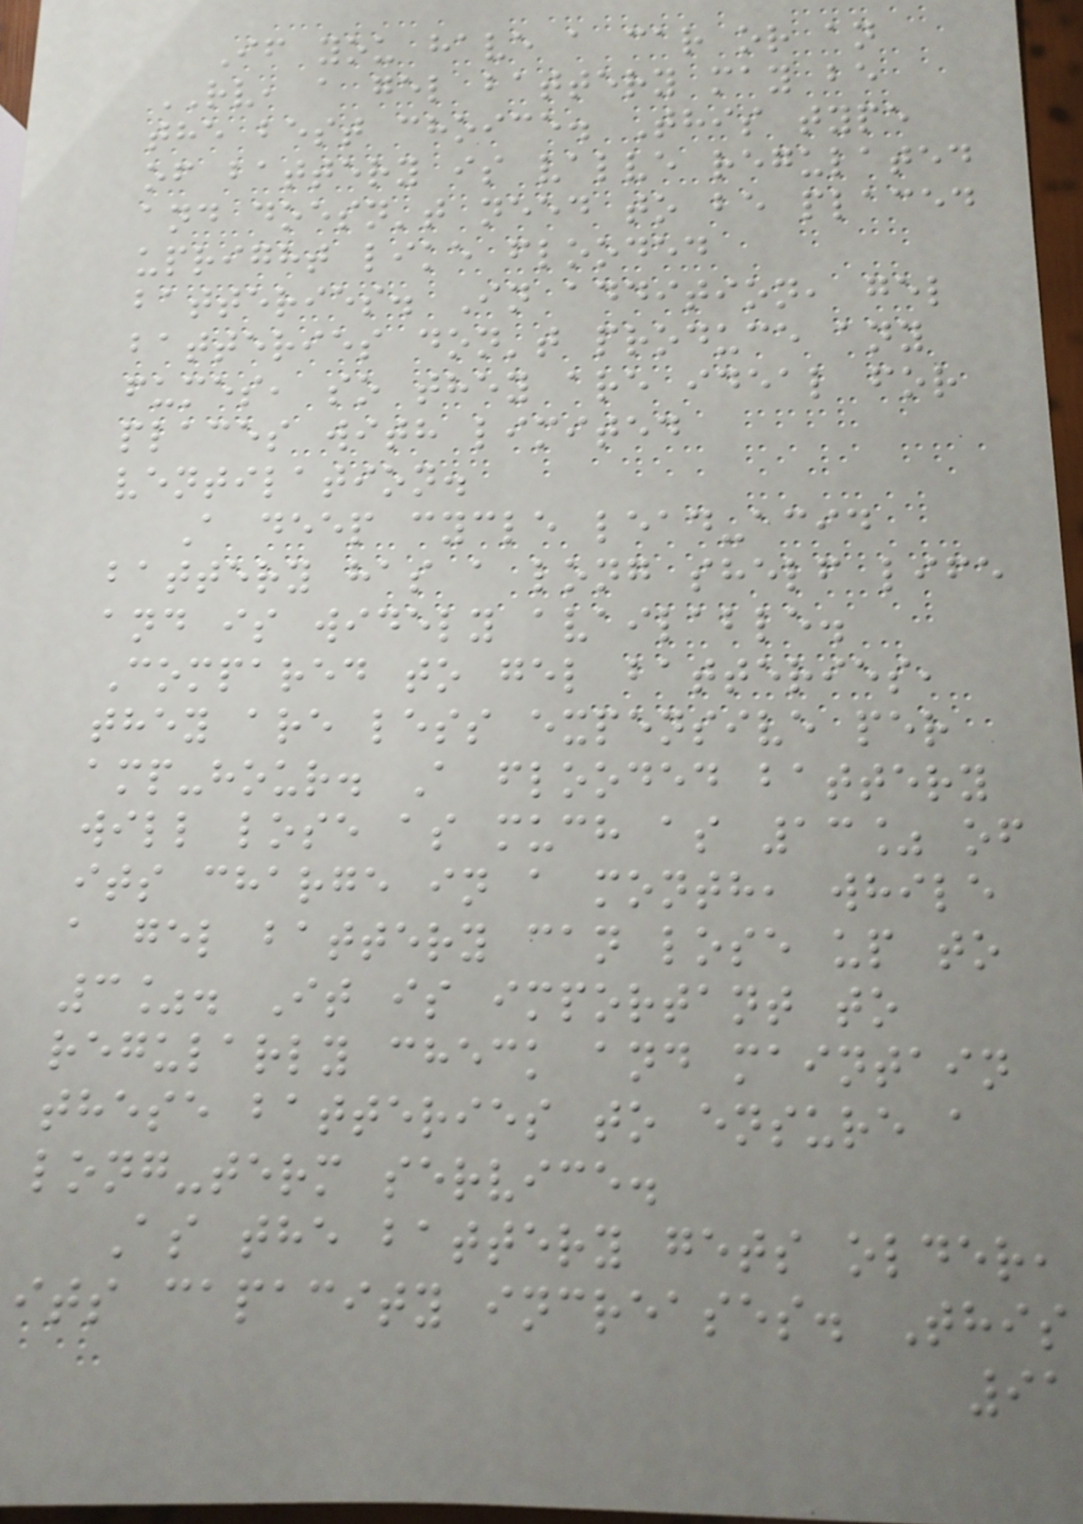If you have a car or an
RV, a gel battery may be
the best choice. This type
of battery is valve regulated
and doesn't need to be placed
upright like flooded
batteries. In addition, gel
batteries don't produce any
fumes, so they are ideal for
places with limited
ventilation.
A deep cycle lead-acid
battery has a long shelf life
and is widely available.
Compared to gel batteries,
they are less expensive per
amp-hour. A flooded battery
will lose as much as 13% of
its charge in a month, while
a gel battery can lose up to
3%. It is important to
regularly check and maintain
these batteries to ensure a
long-term service.
As the battery gets older,
its capacity increases. This
91
